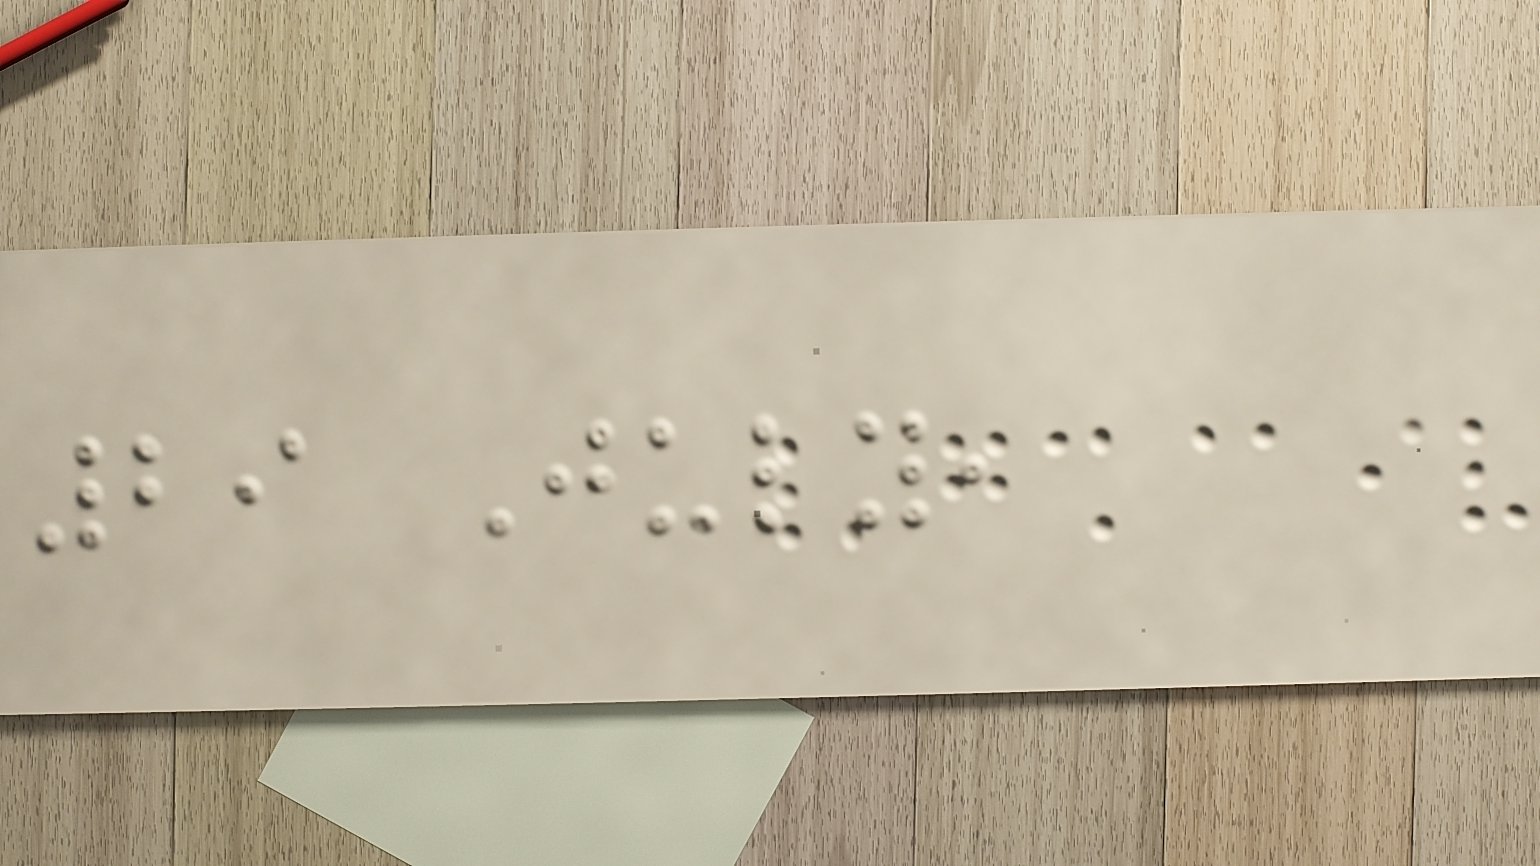29 July,
